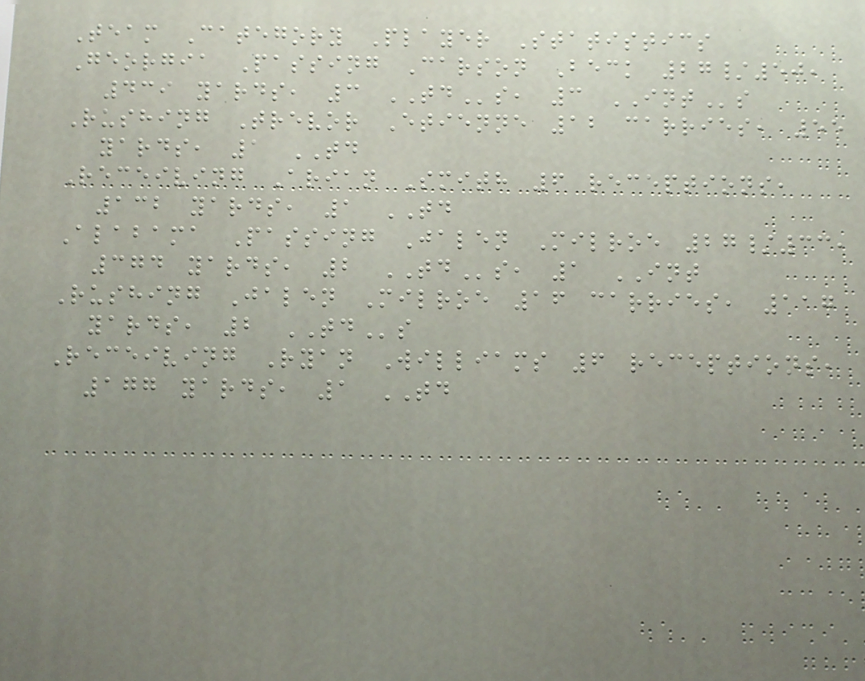Team Category Player Statistics
Georgia Passing Carson Beck 27/50,
439 yards, 3 TDs, 3 INTs
Rushing Trevor Etienne 12 carries, 55
yards, 1 TD
Receiving Arian Smith 6 receptions,
132 yards, 1 TD
Alabama Passing Jalen Milroe 27/33,
374 yards, 2 TDs, 1 INT
Rushing Jalen Milroe 16 carries, 117
yards, 2 TDs
Receiving Ryan Williams 6 receptions,
177 yards, 1 TD
